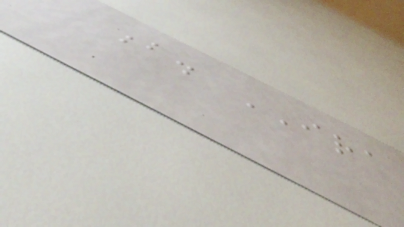b. IRA
